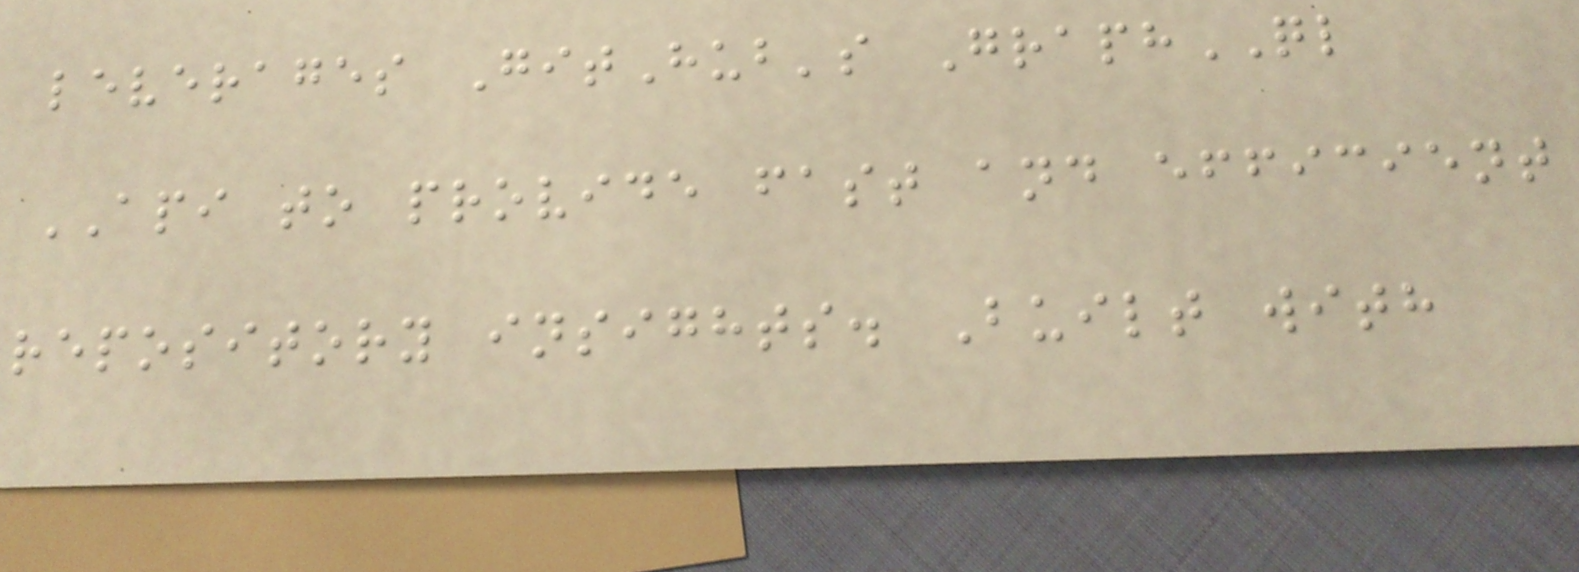leverages GitHub's GraphQL
API to provide fast and efficient
repository insights. Built with
